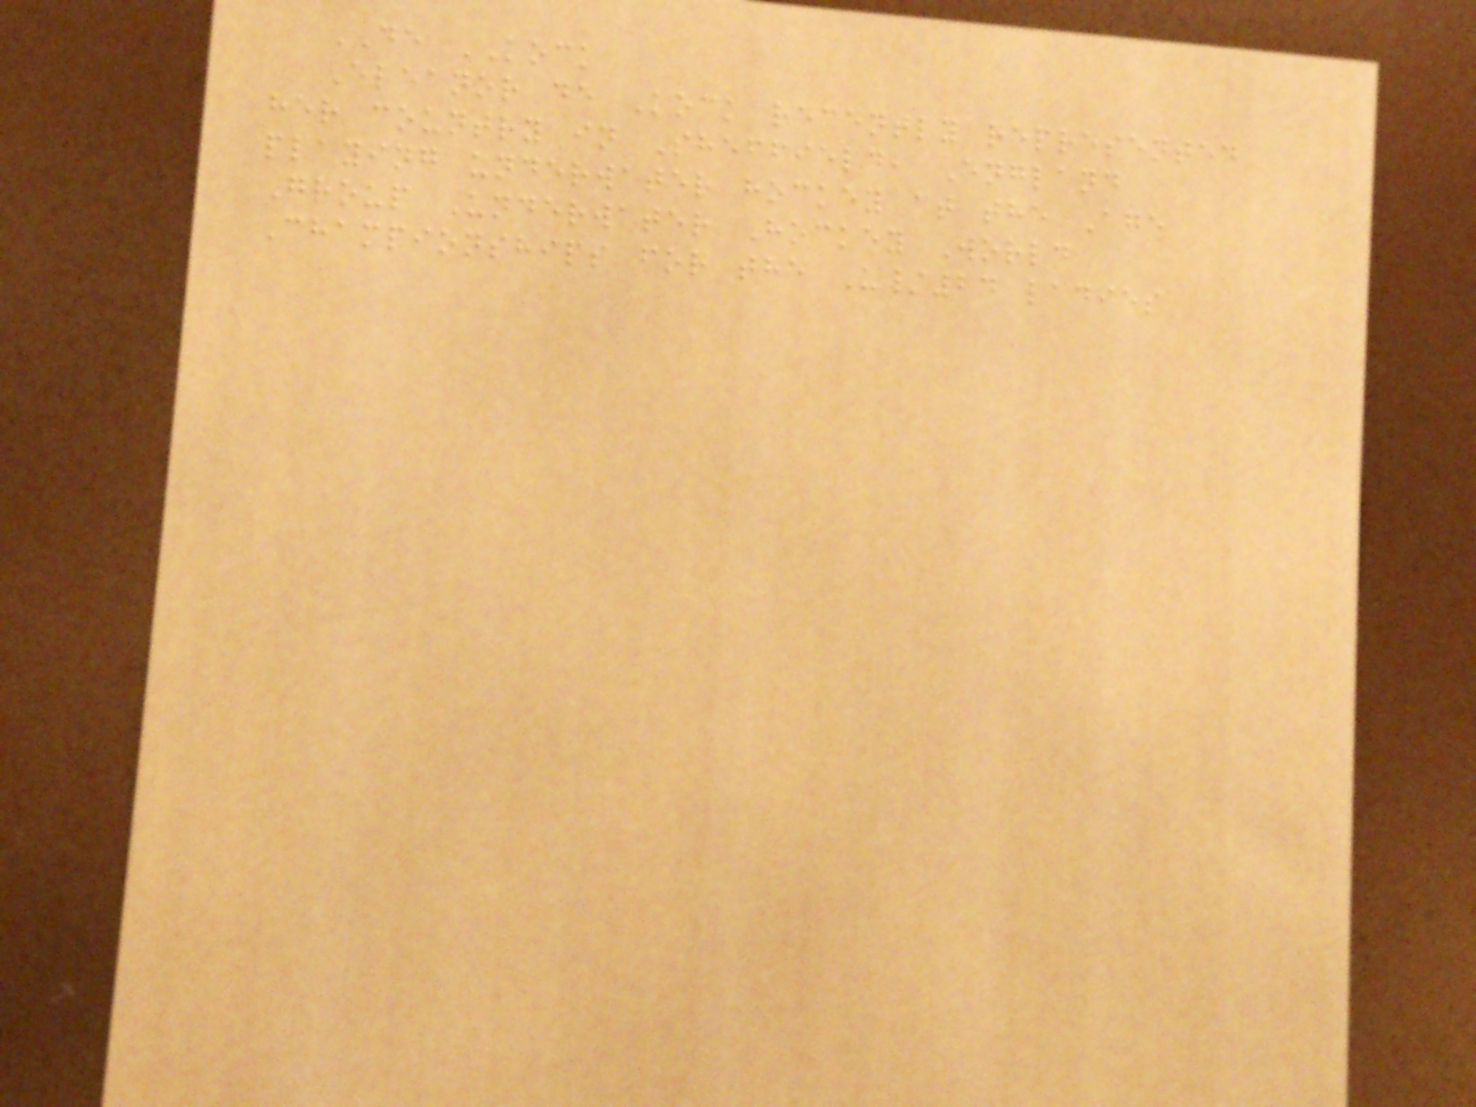DE KOCK
Eleanor de Kock recently represented
her country in Sheffield, England
playing underwater hockey at the Age
Group Underwater Hockey World
Championships for the U/24 ladies
